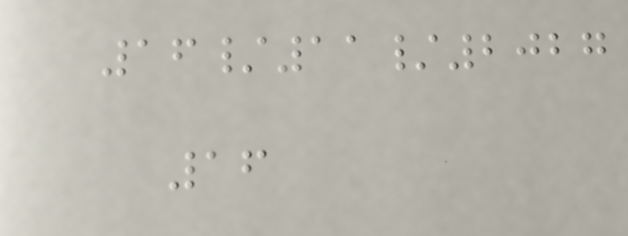16/11/2027
16
